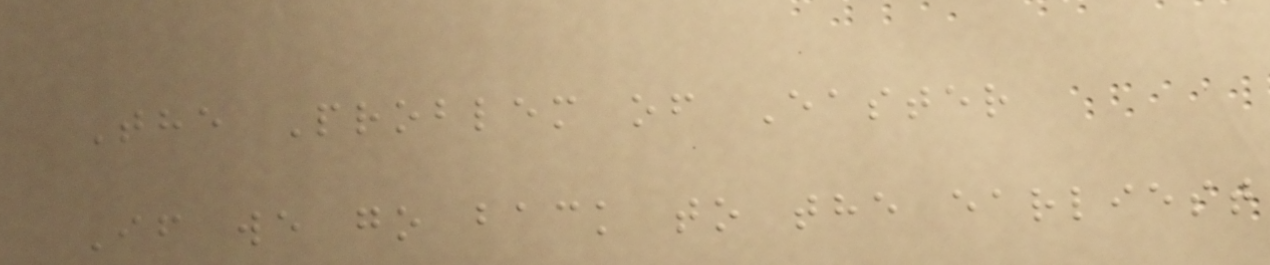The Problem of Easter
If we go back to the earliest
